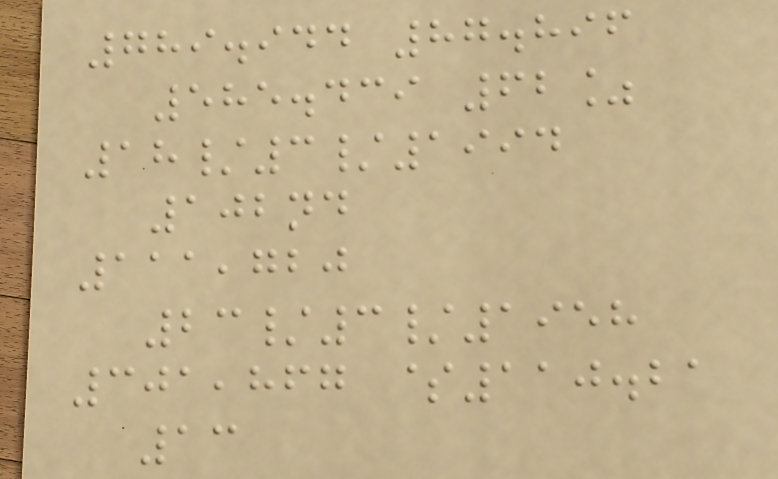789.944 87.896
585.439 62%
18/3/1994
102nd
111,720
23/3/1958
301,867 $110.21
13
